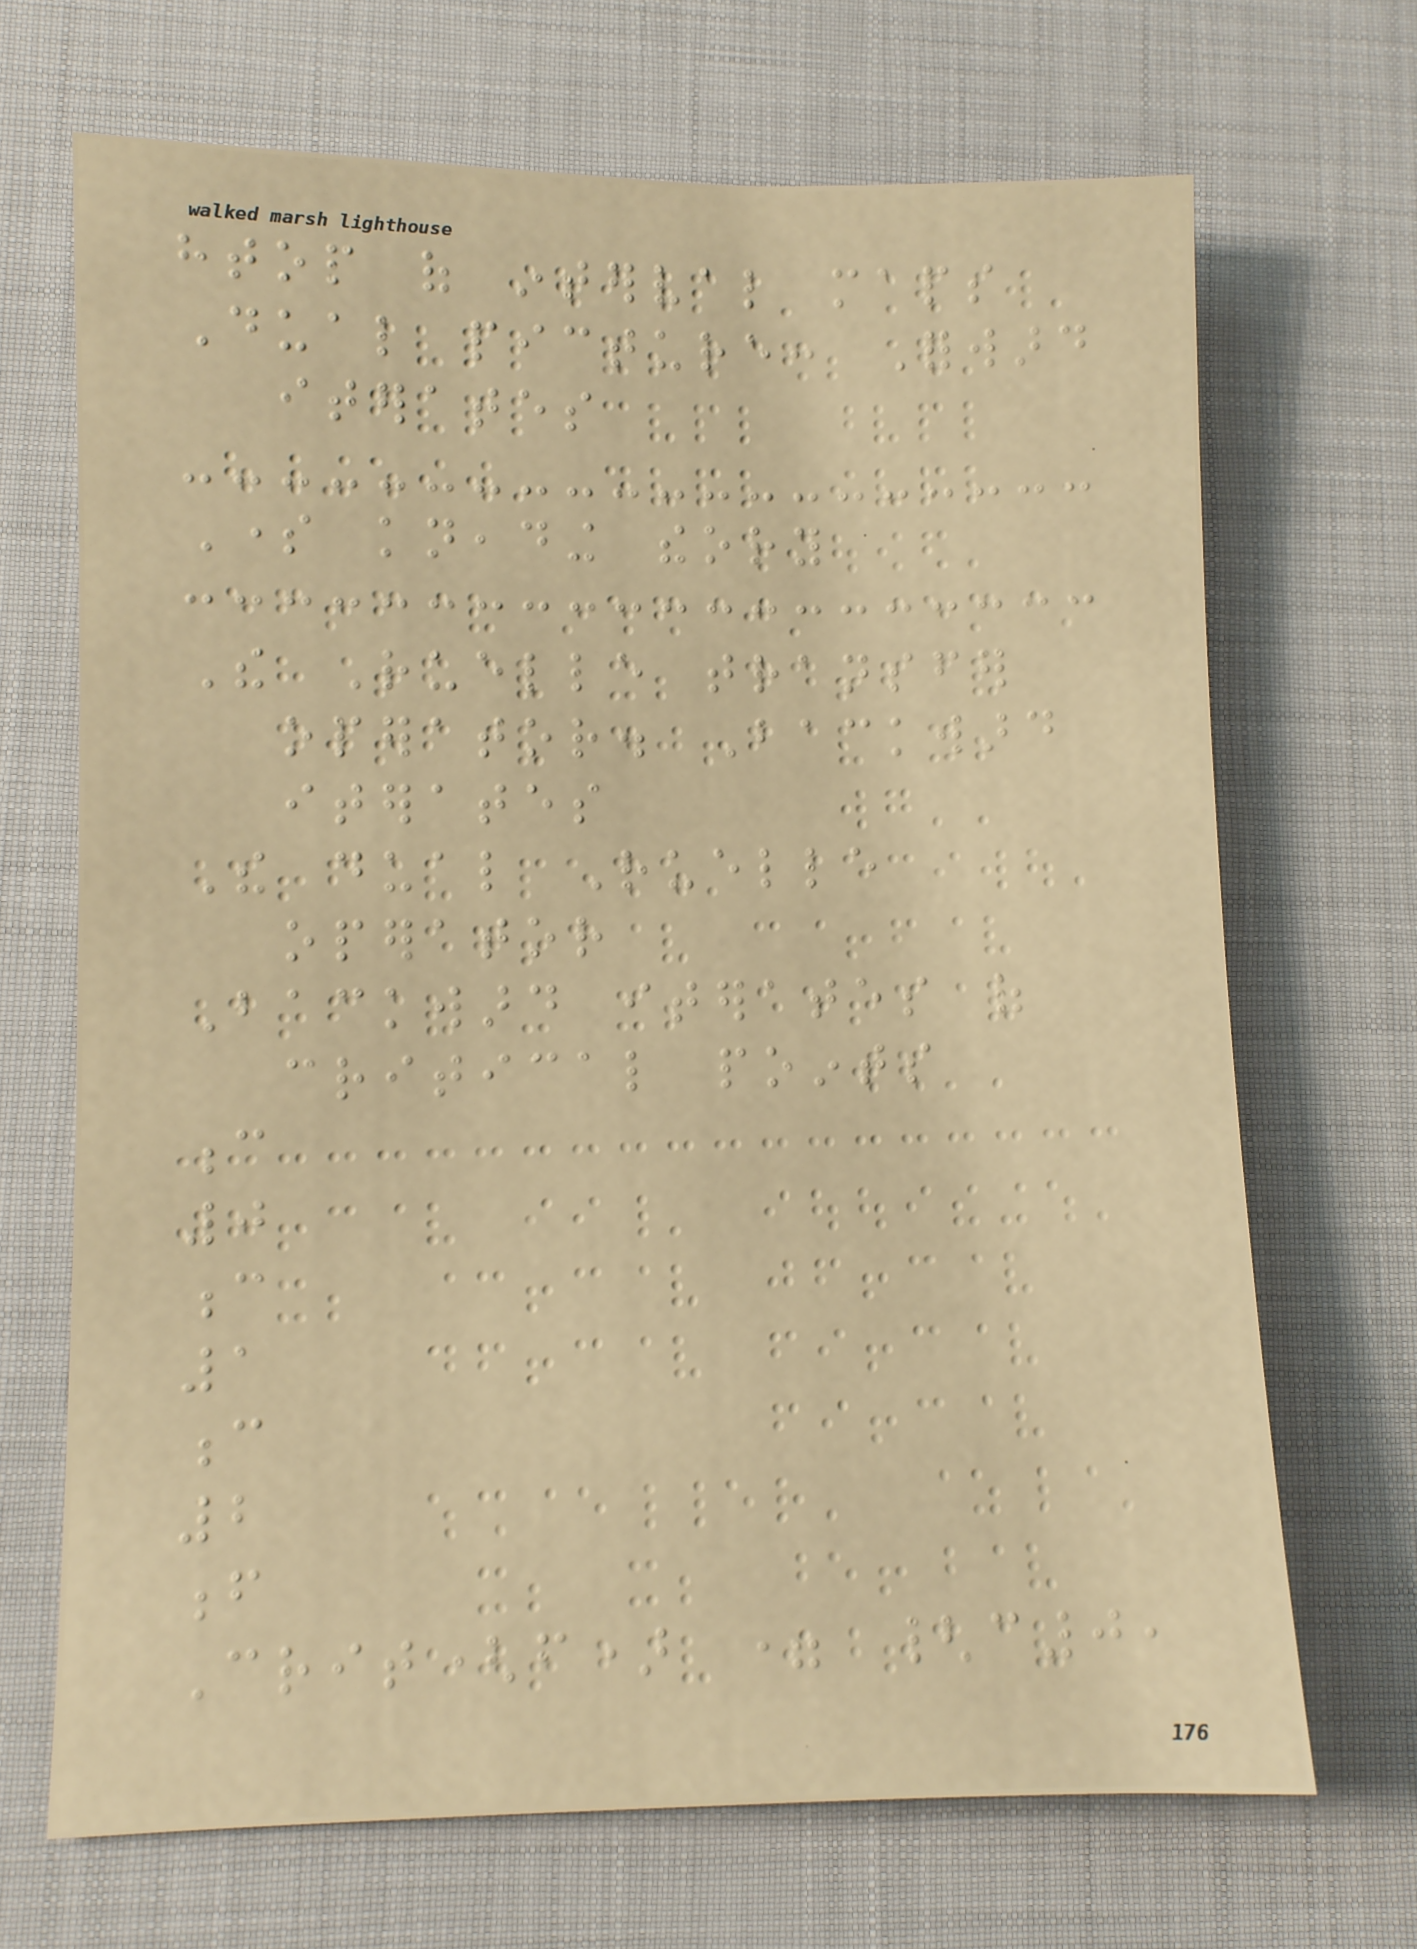htop of interval maps
Dual picture: Forward
iterates
Some kneading theory
The Ruelle transfer
operator. Backward
iterates
The dual Ruelle
operator
Backward iterates of
critical points
c
0
c
1
c
2
f
Crit(f) = {c0,
